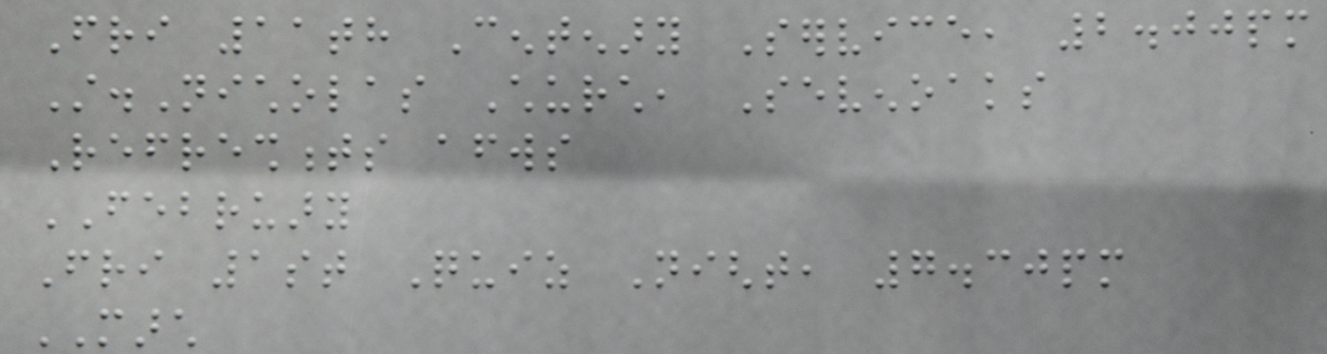Fri 11th Centenary Service, 2.00pm
St.Nicholas Church, Sevenoaks
Refreshments afterwards
FEBRUARY
Fri 1st Quiz Night, 7.30pm
MARCH
